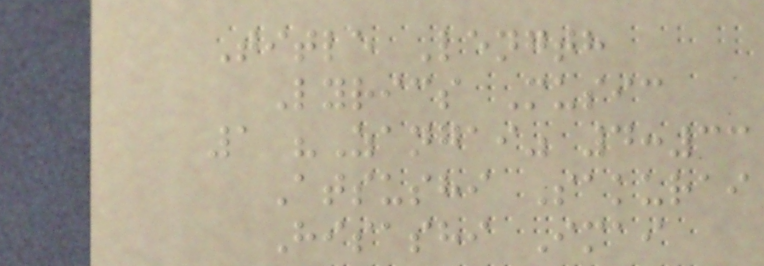Title Length
Lyrics Music
1 "Zangai" 4:33
Atsushi Sakurai
Hisashi Imai
